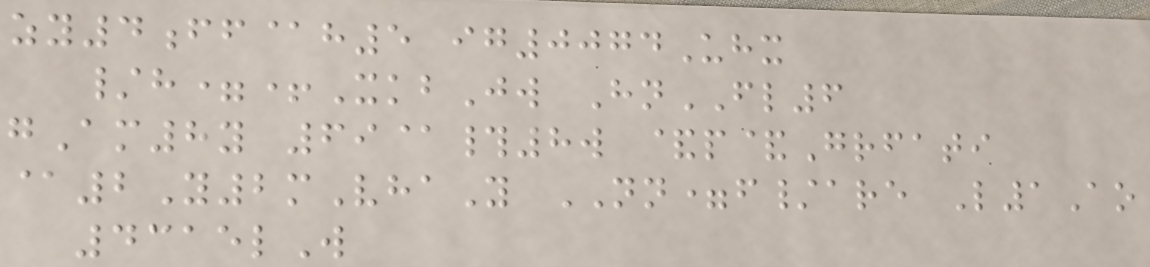zy4ff@h5 ig0074Uhx
/h=+XkbJw HnFL6
gAm8y 69@#8w &p&Grfati
@2Y2mVhaY NN=f/are L1Ao
4315lW
